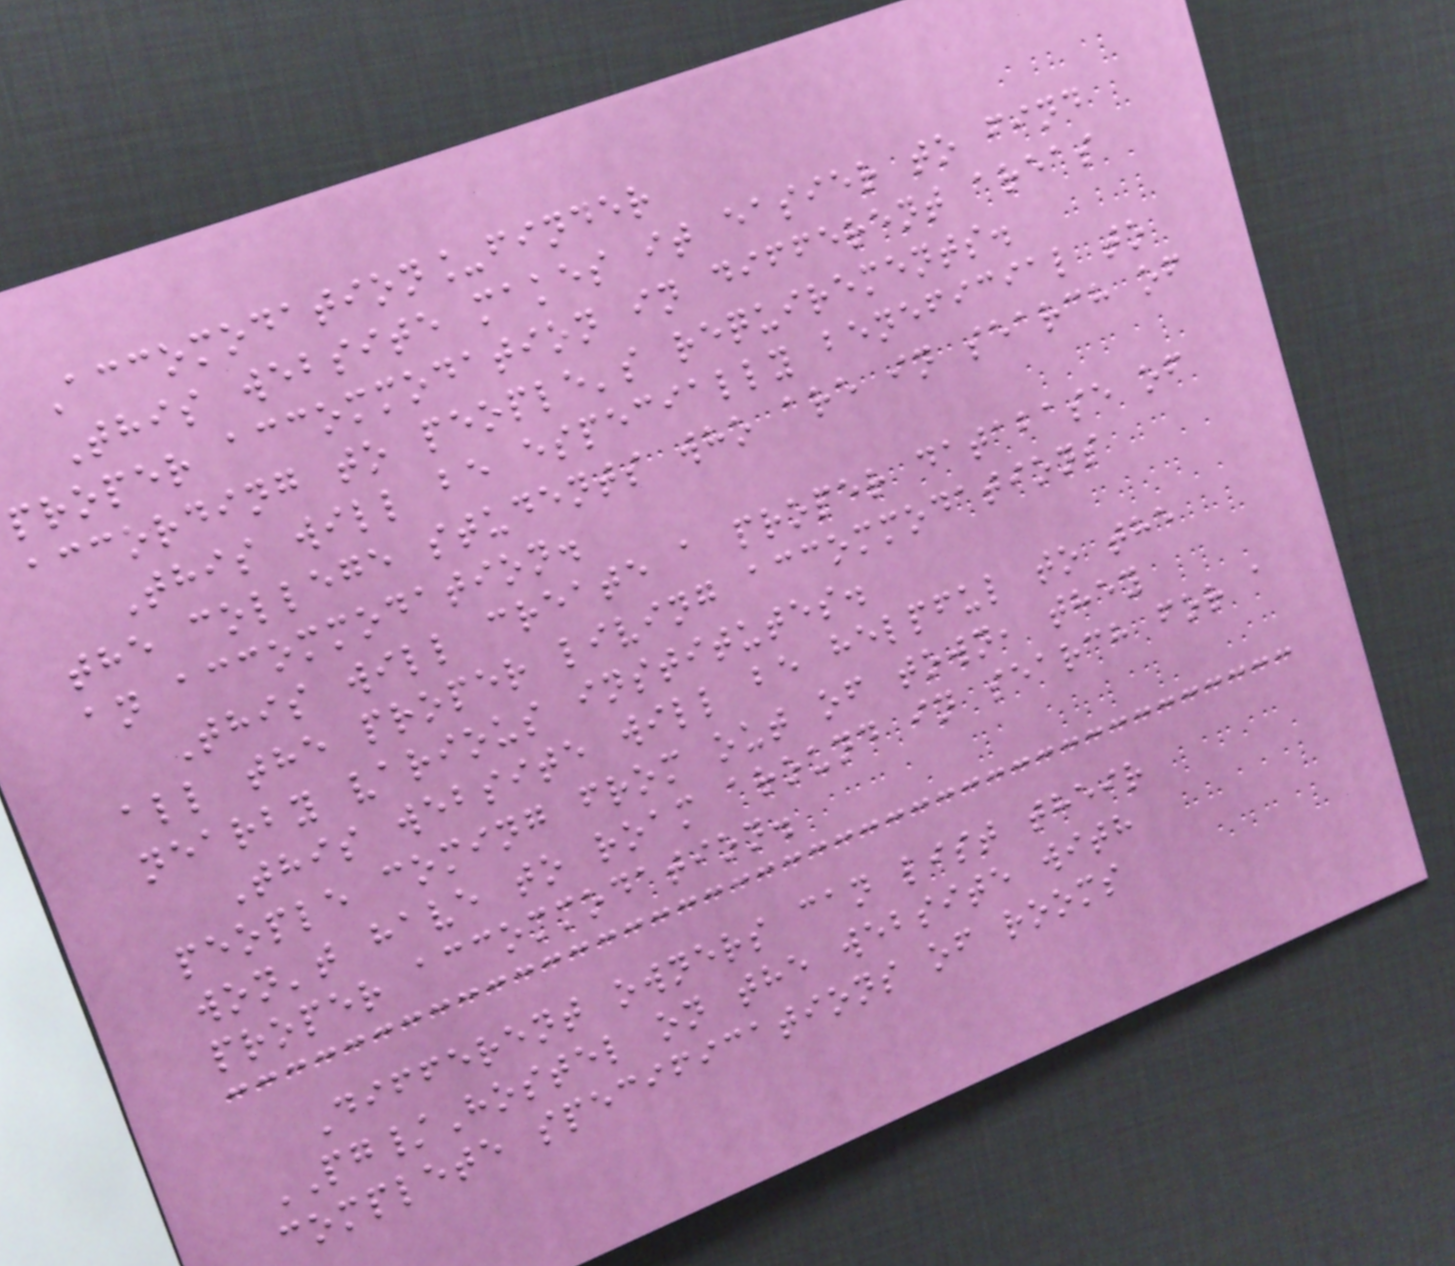Accomodation_finder
This website makes it easier to find
proper accommodation in different areas
according to people's requirements.
This will be especially beneficial to
the college students who are in search of
an accommodation.
This will create a proper database of
all the proper living accommodations
nearby various institutes.
This website will be helpful to the
people coming from out of town, they
won't have to roam around in search for a
proper accommodation.
Different owners can list their
PG/Hostel on the website with
complete specifications of rooms
